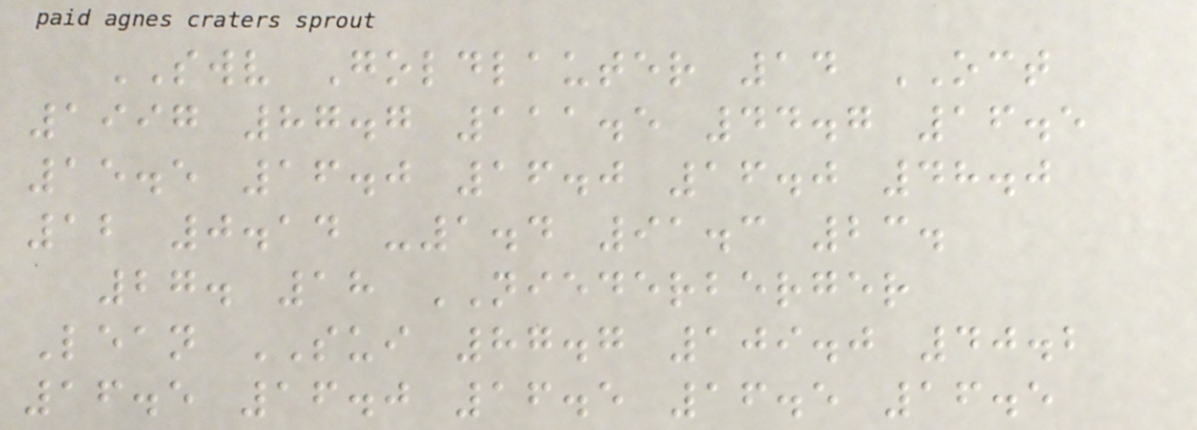SWV Goldlauter 14 OCT
1997 87.7 111.5 44.7 16.5
15.5 16.0 16.0 16.0 48.0
12 0.14 -1.4 91.3 23.
27. 18 NIEDERBERGER
Lean SUI 87.7 109.0 40.2
16.5 16.0 16.5 16.5 16.5
